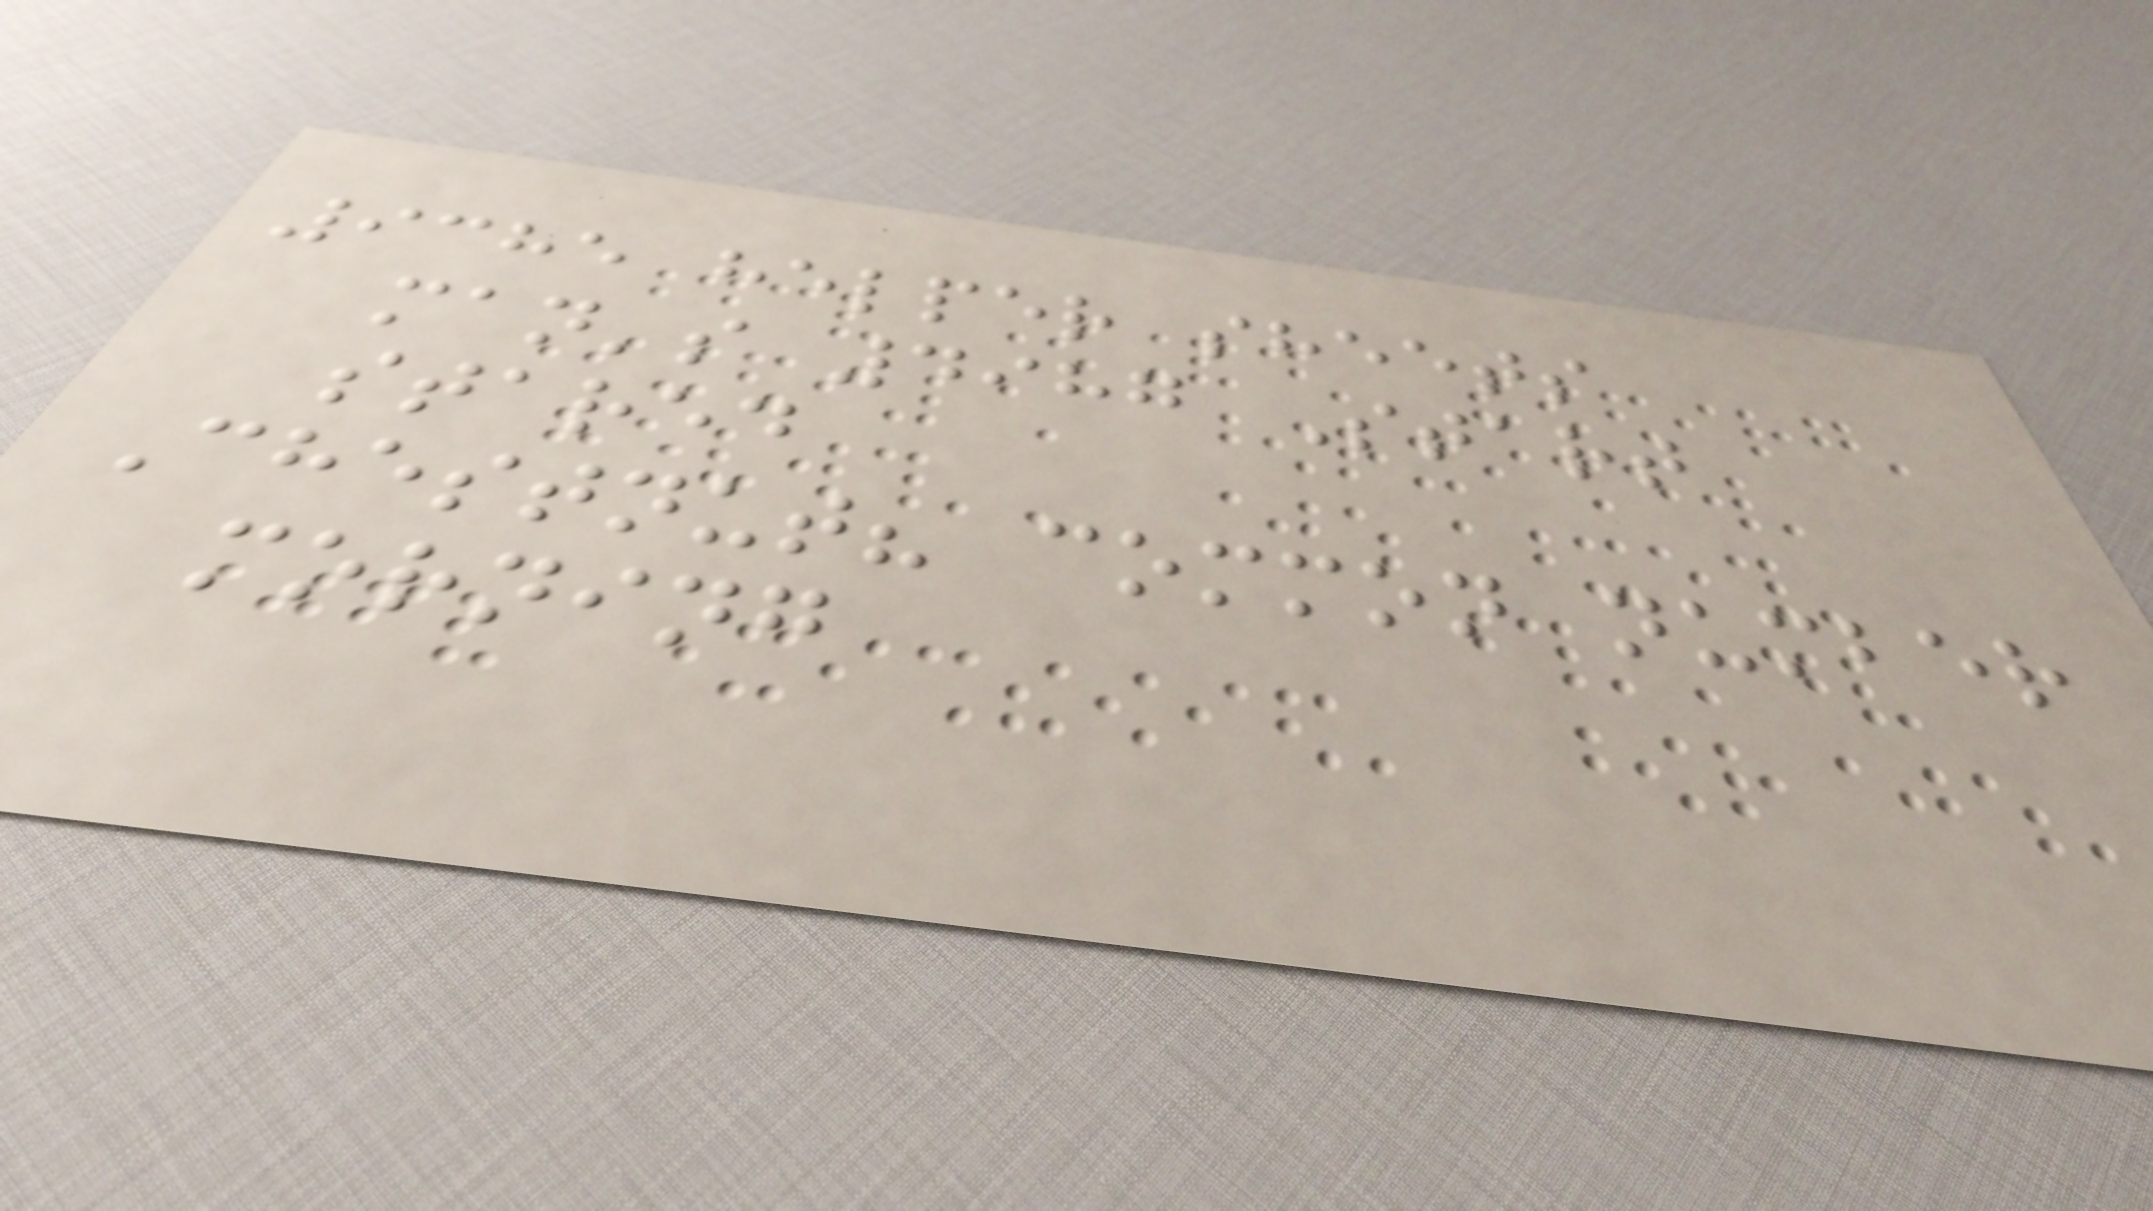9385 helper sheets
man's 4987 Start
stared
Chestnut? common number
morning
